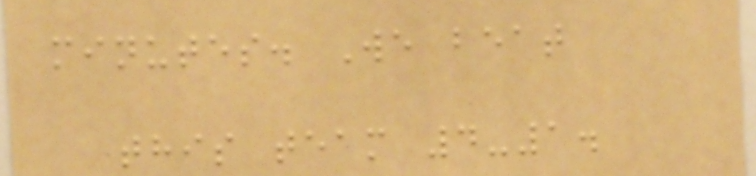minutes. We beat
this team 4-1.
